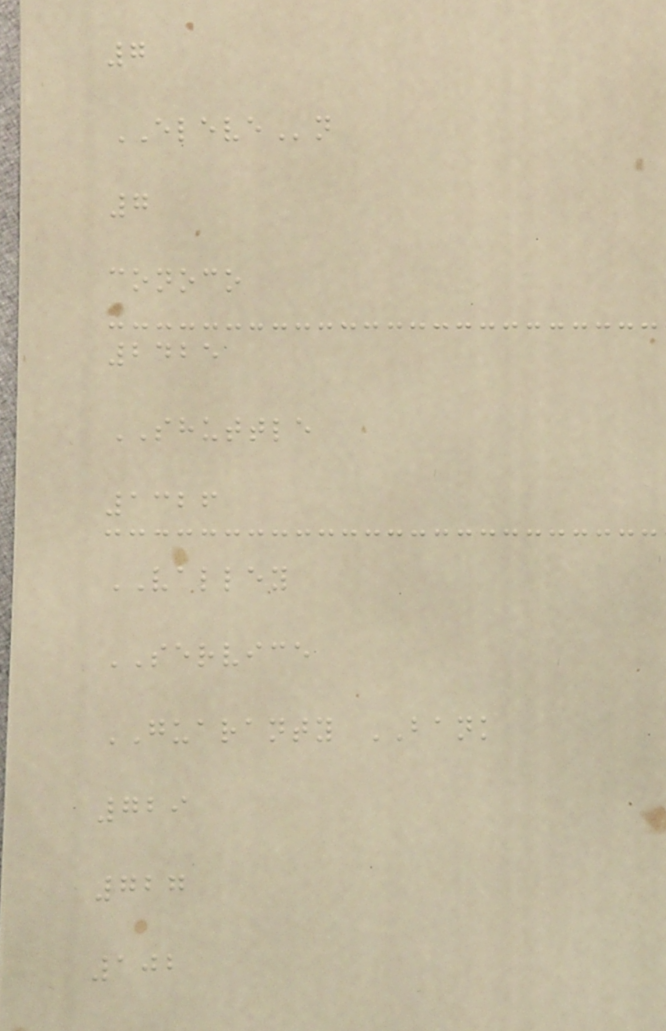7
ELEVEn
7
conoco
2425
SHUTTLE
1326
VALLEY
SERVICE
GUARANTY BANK
729
727
102
